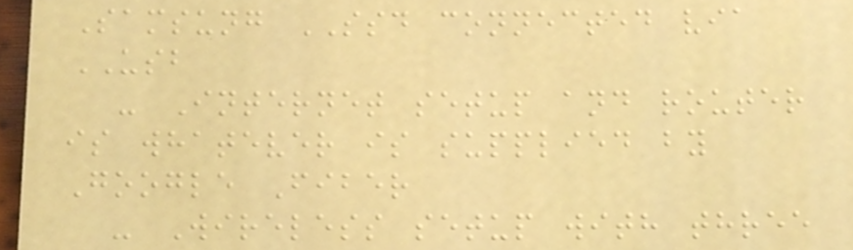Samsung SSD connected via
USB
- Internet setup and router
is whatever is supplied by
Google Fiber
- Wireless setup with three
